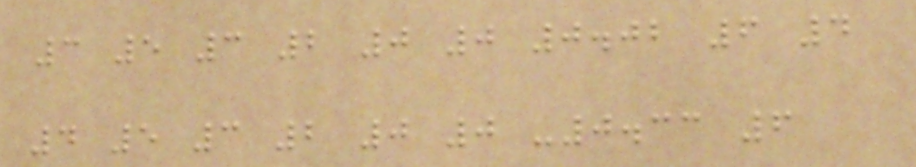3 5 3 2 0 0 0.02 6 4
4 5 3 2 0 0 -0.33 6
